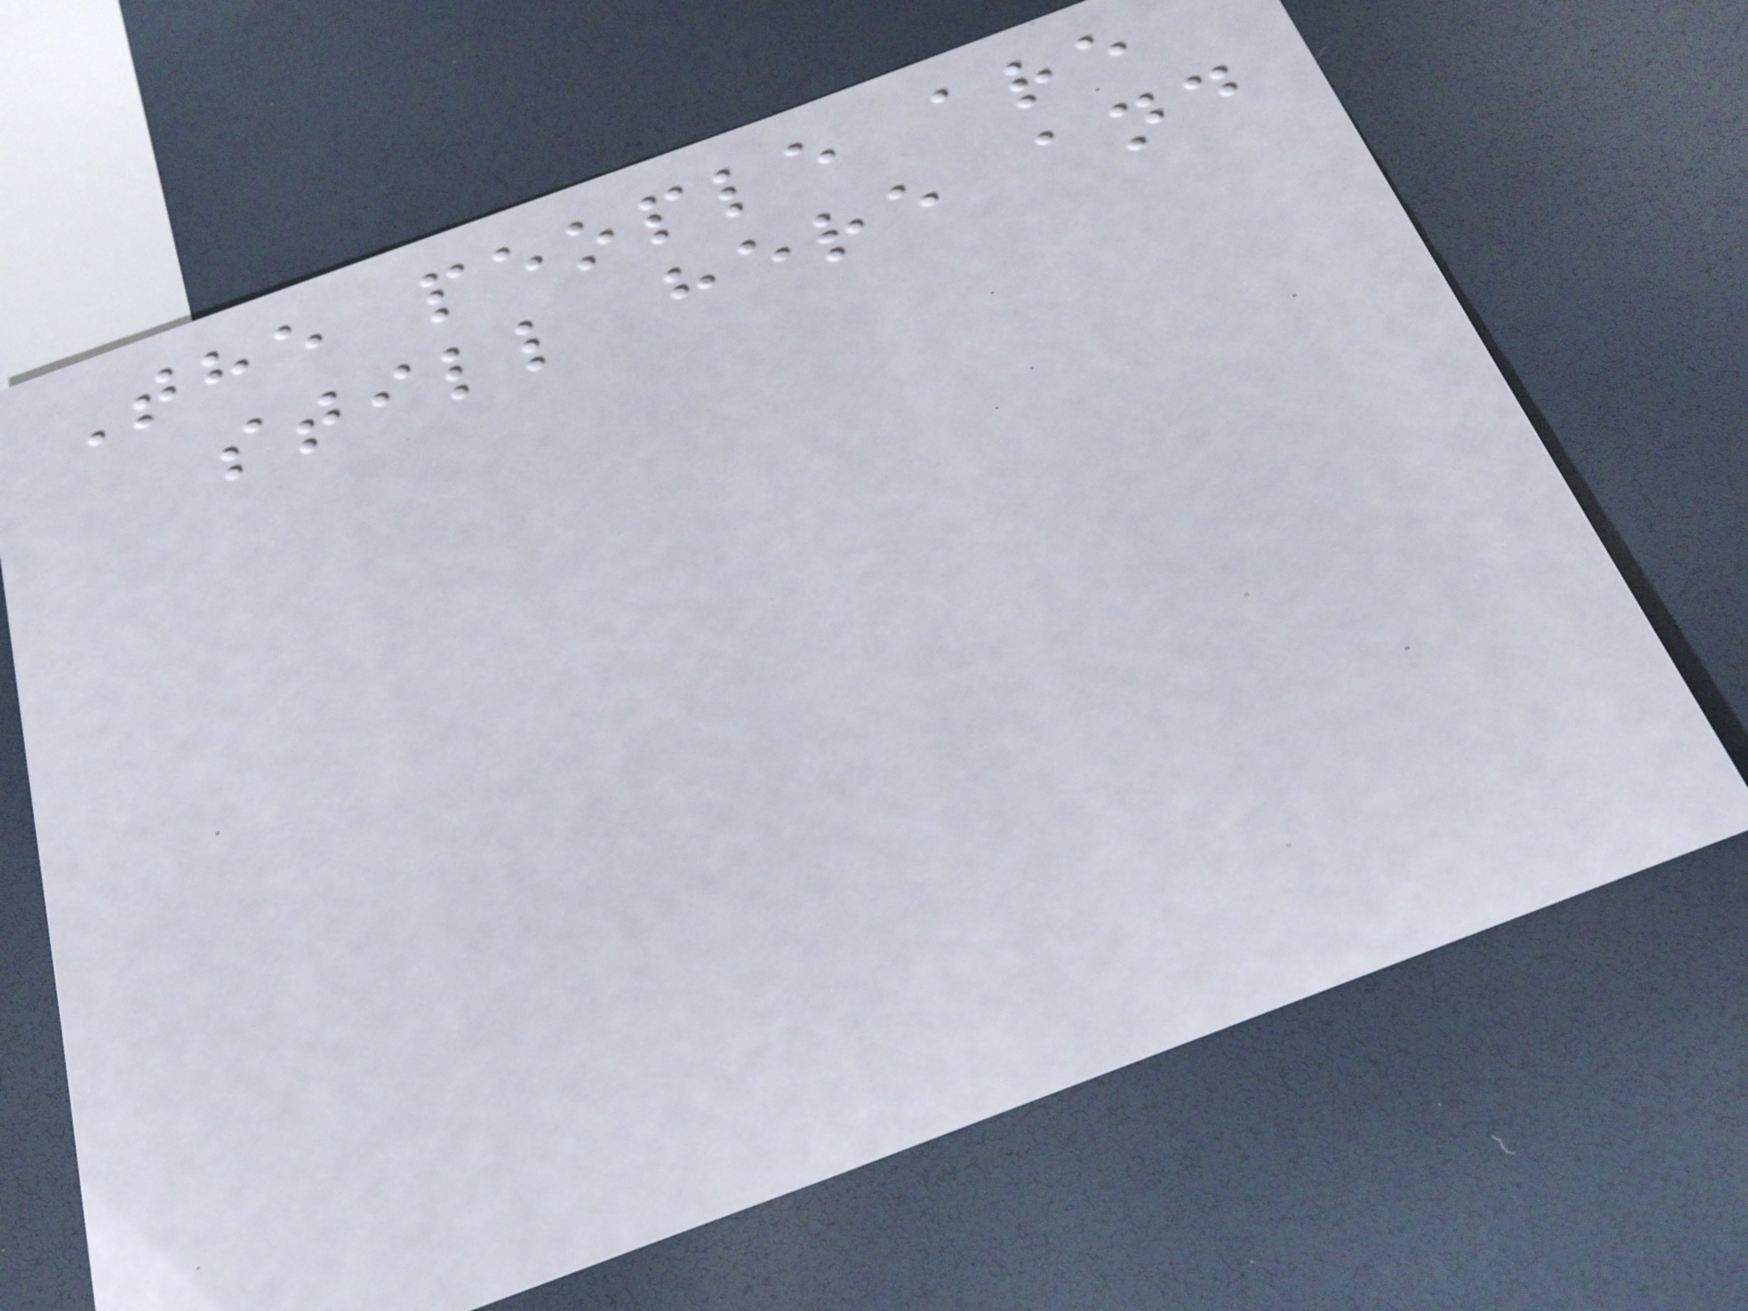The people are
still here and
